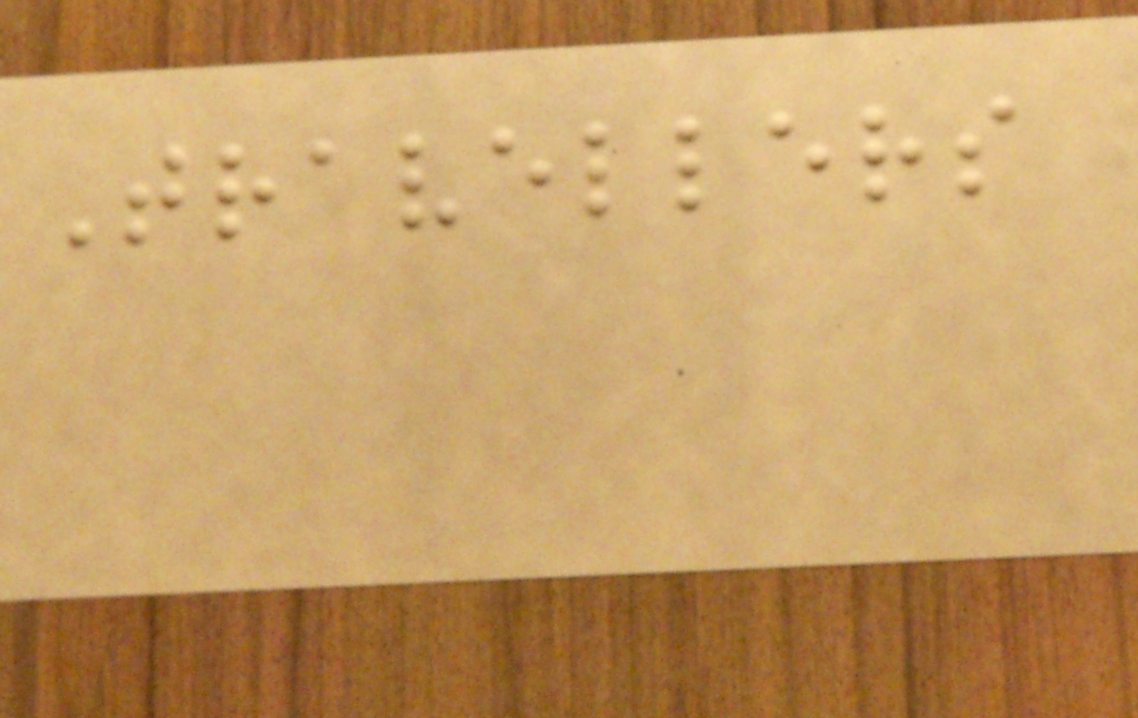Travellers
